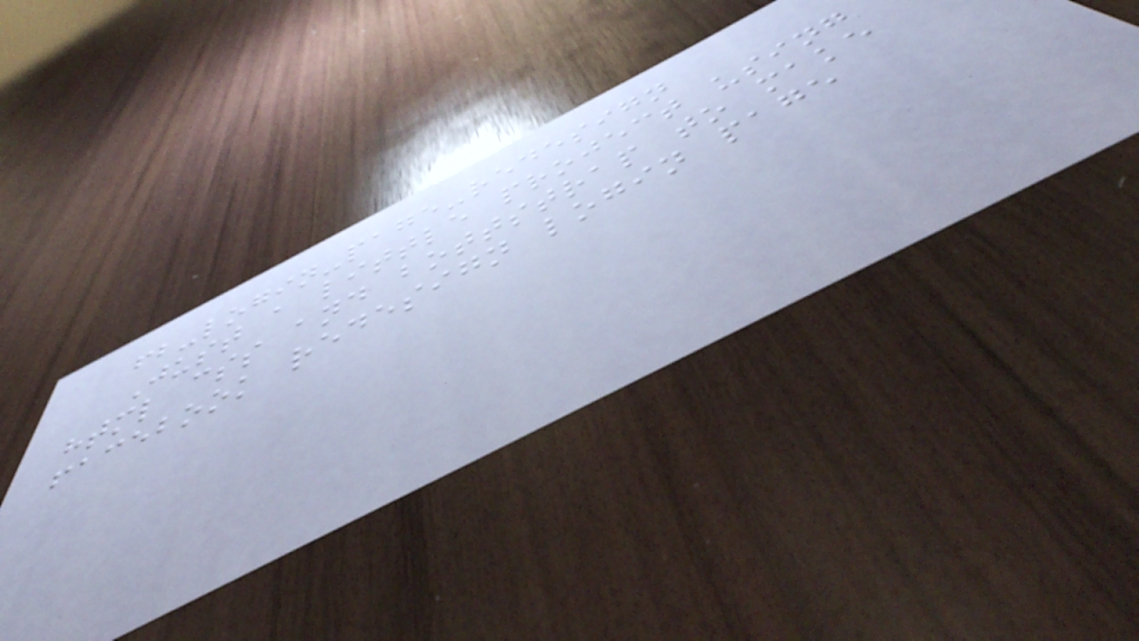fb-login-page-redesign
Just a little project using
html css and bottstrap to make
facebook redesign login page
